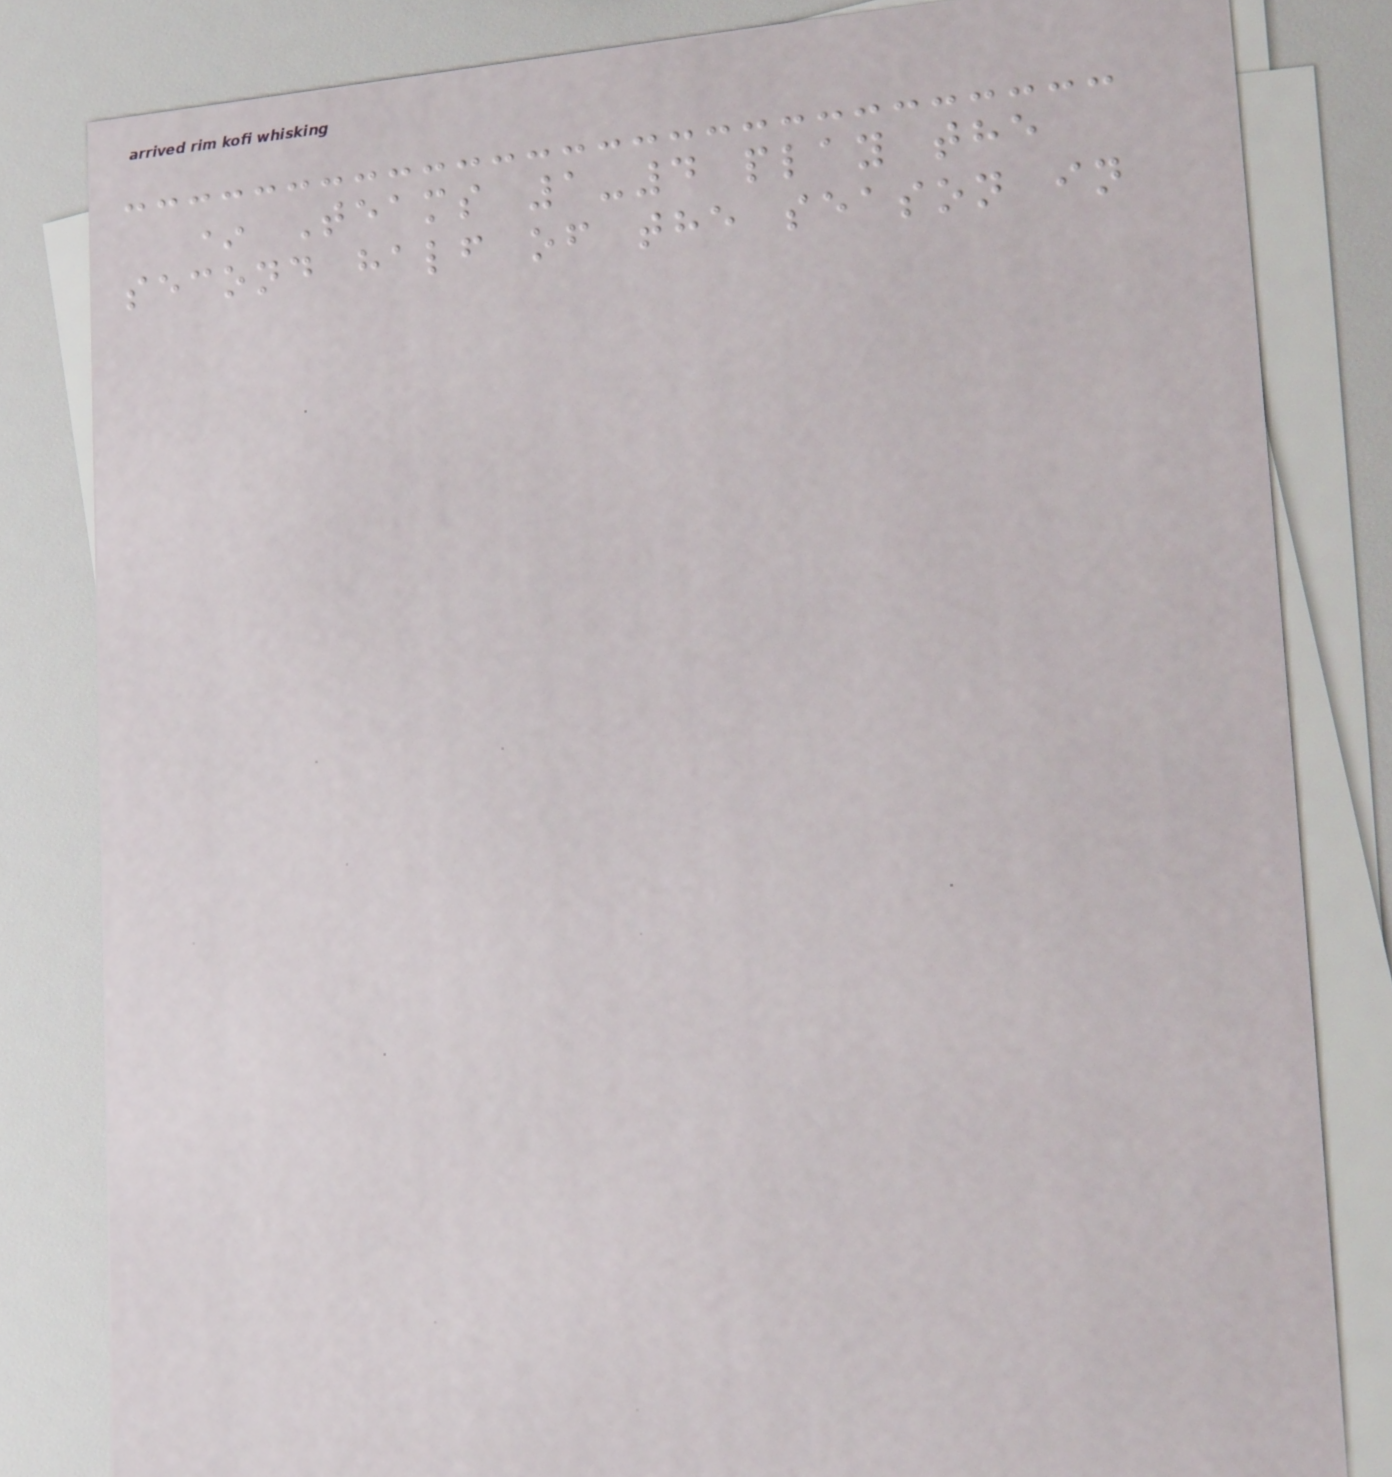* Teams 1-4 play the
second half of the season in
